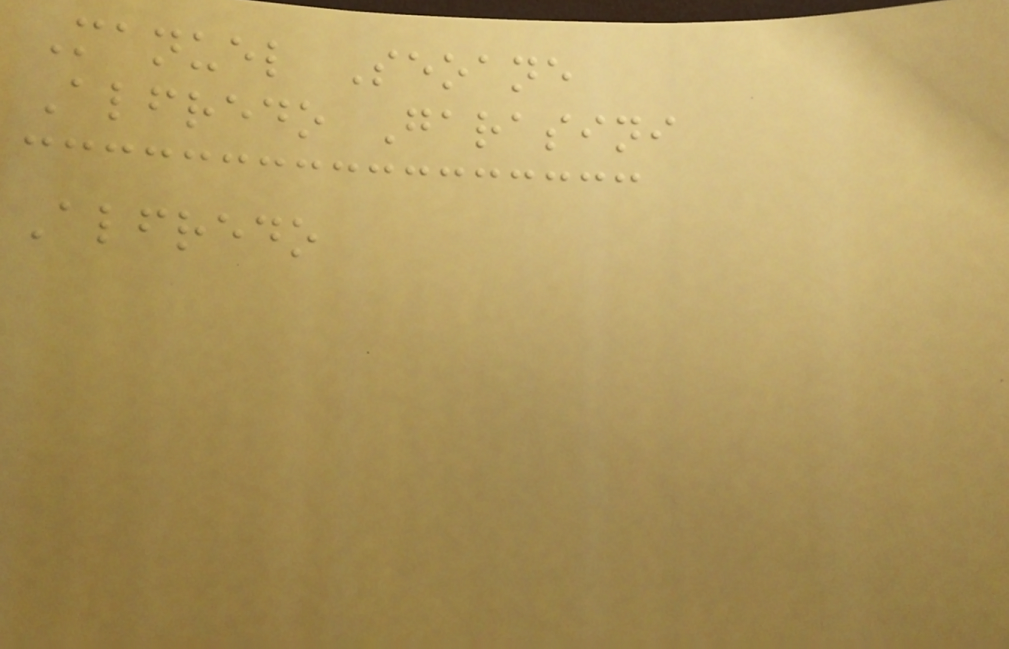Manuel Seoane
Alfredo Garasini
Alfredo
